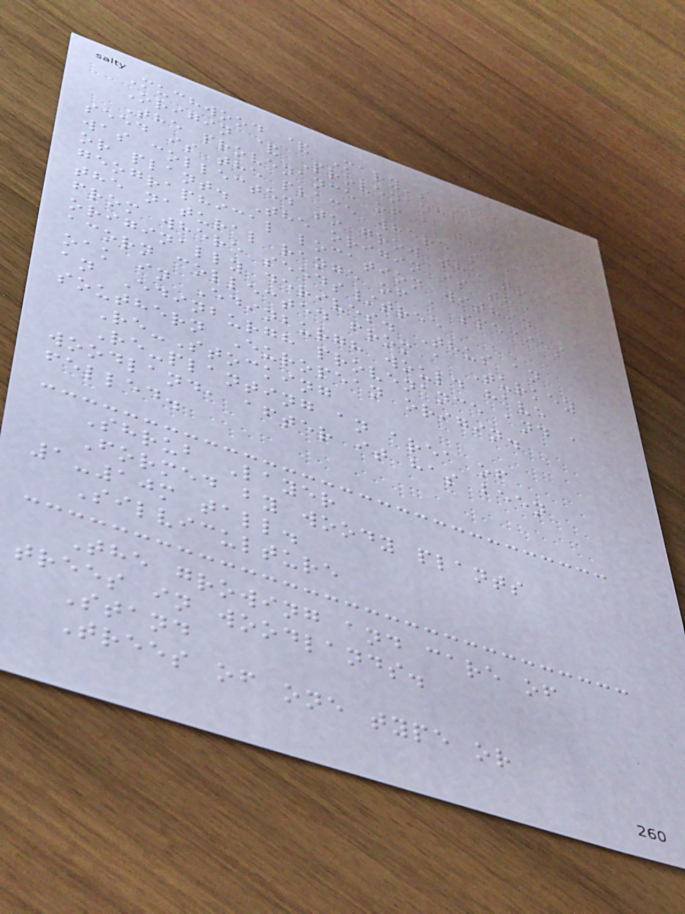Muchwood & Mary's Wood
Origin & Provenance
The provenance of a tree or
seed is the place where seed
was collected to grow the tree
or plant. The origin is the
geographical location within
the natural range of a species
from where seeds/tree
originally derives. Thus an
acorn collected from a Turkey
oak in Edinburgh would have
an Edinburgh provenance and a
southern European origin.
Re-Stocking
Re-planting an area of
woodland, after it has been
felled.
Shrub Layer
Formed by woody plants
1-10m tall.
Silviculture
The growing and care of
trees in woodlands.
Stand
Trees of one type or
